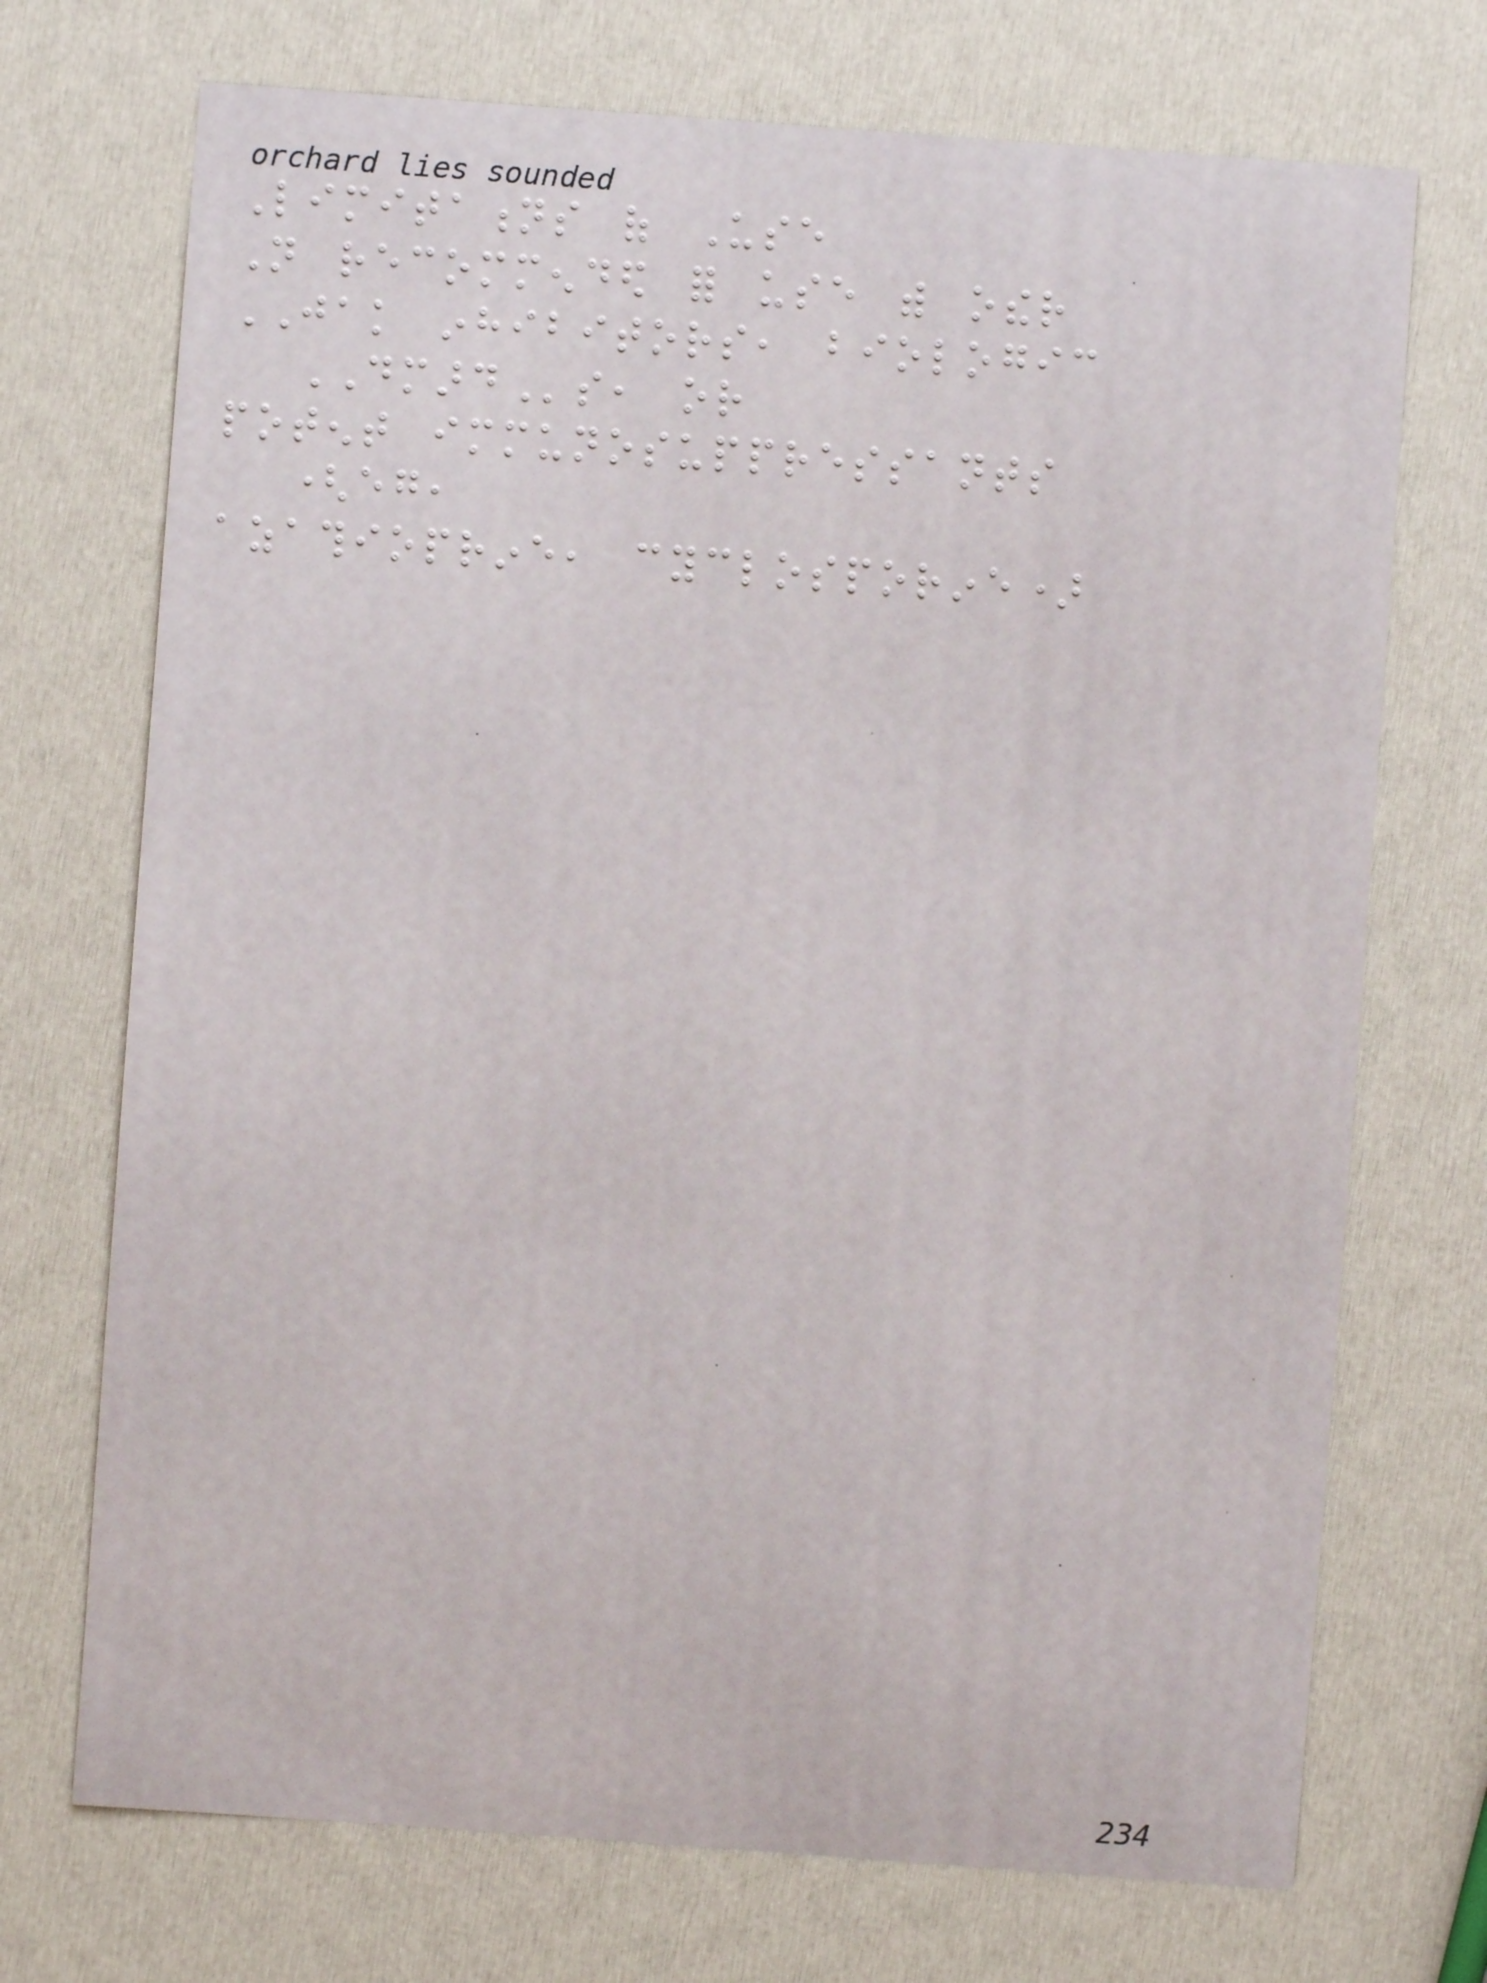Limitations of Use
Not recommended for use with other
JAK inhibitors, biologic
DMARDs, or
potent immunosuppressants
(eg,
azathioprine, cyclosporine)
